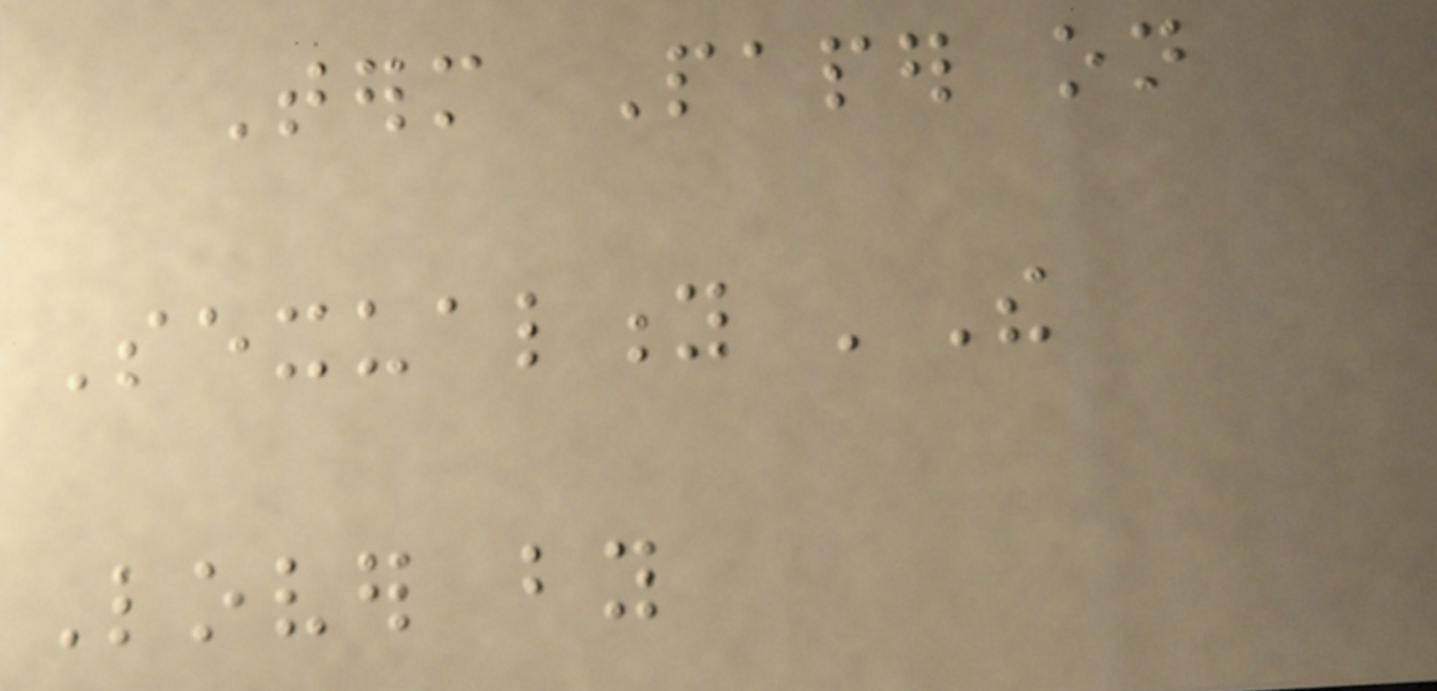Term Paper on
Sexuality 'The
Lover by
